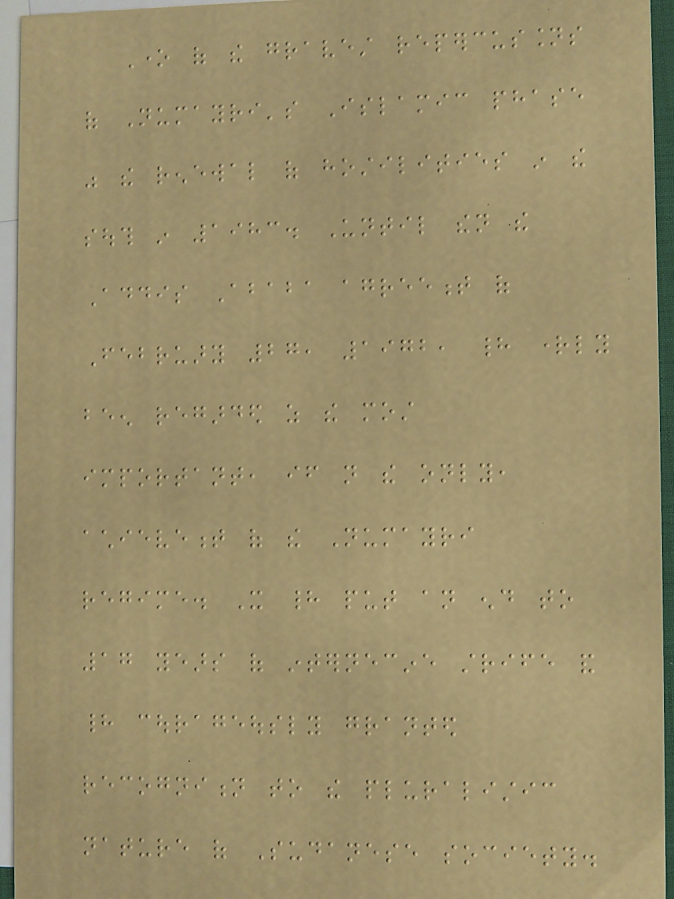One of the gravest repercussions
of Numayri's Islamic phase
was the renewal of hostilities in the
south in 1983. Until then the
Addis Ababa agreement of
February 27, 1972, had rightly
been regarded as the most
important, if not the only,
achievement of the Numayri
regime. It had put an end to
17 years of internecine strife and
had courageously granted
recognition to the pluralistic
nature of Sudanese society.
